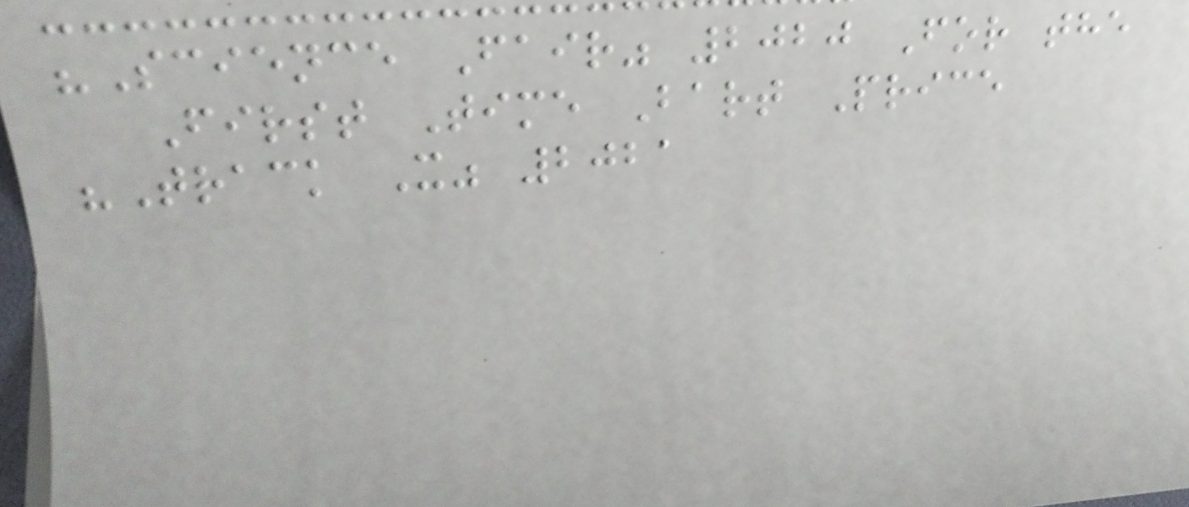"Science Fair" 2020 For the
First Time Bart Price
"Track X" 2021
